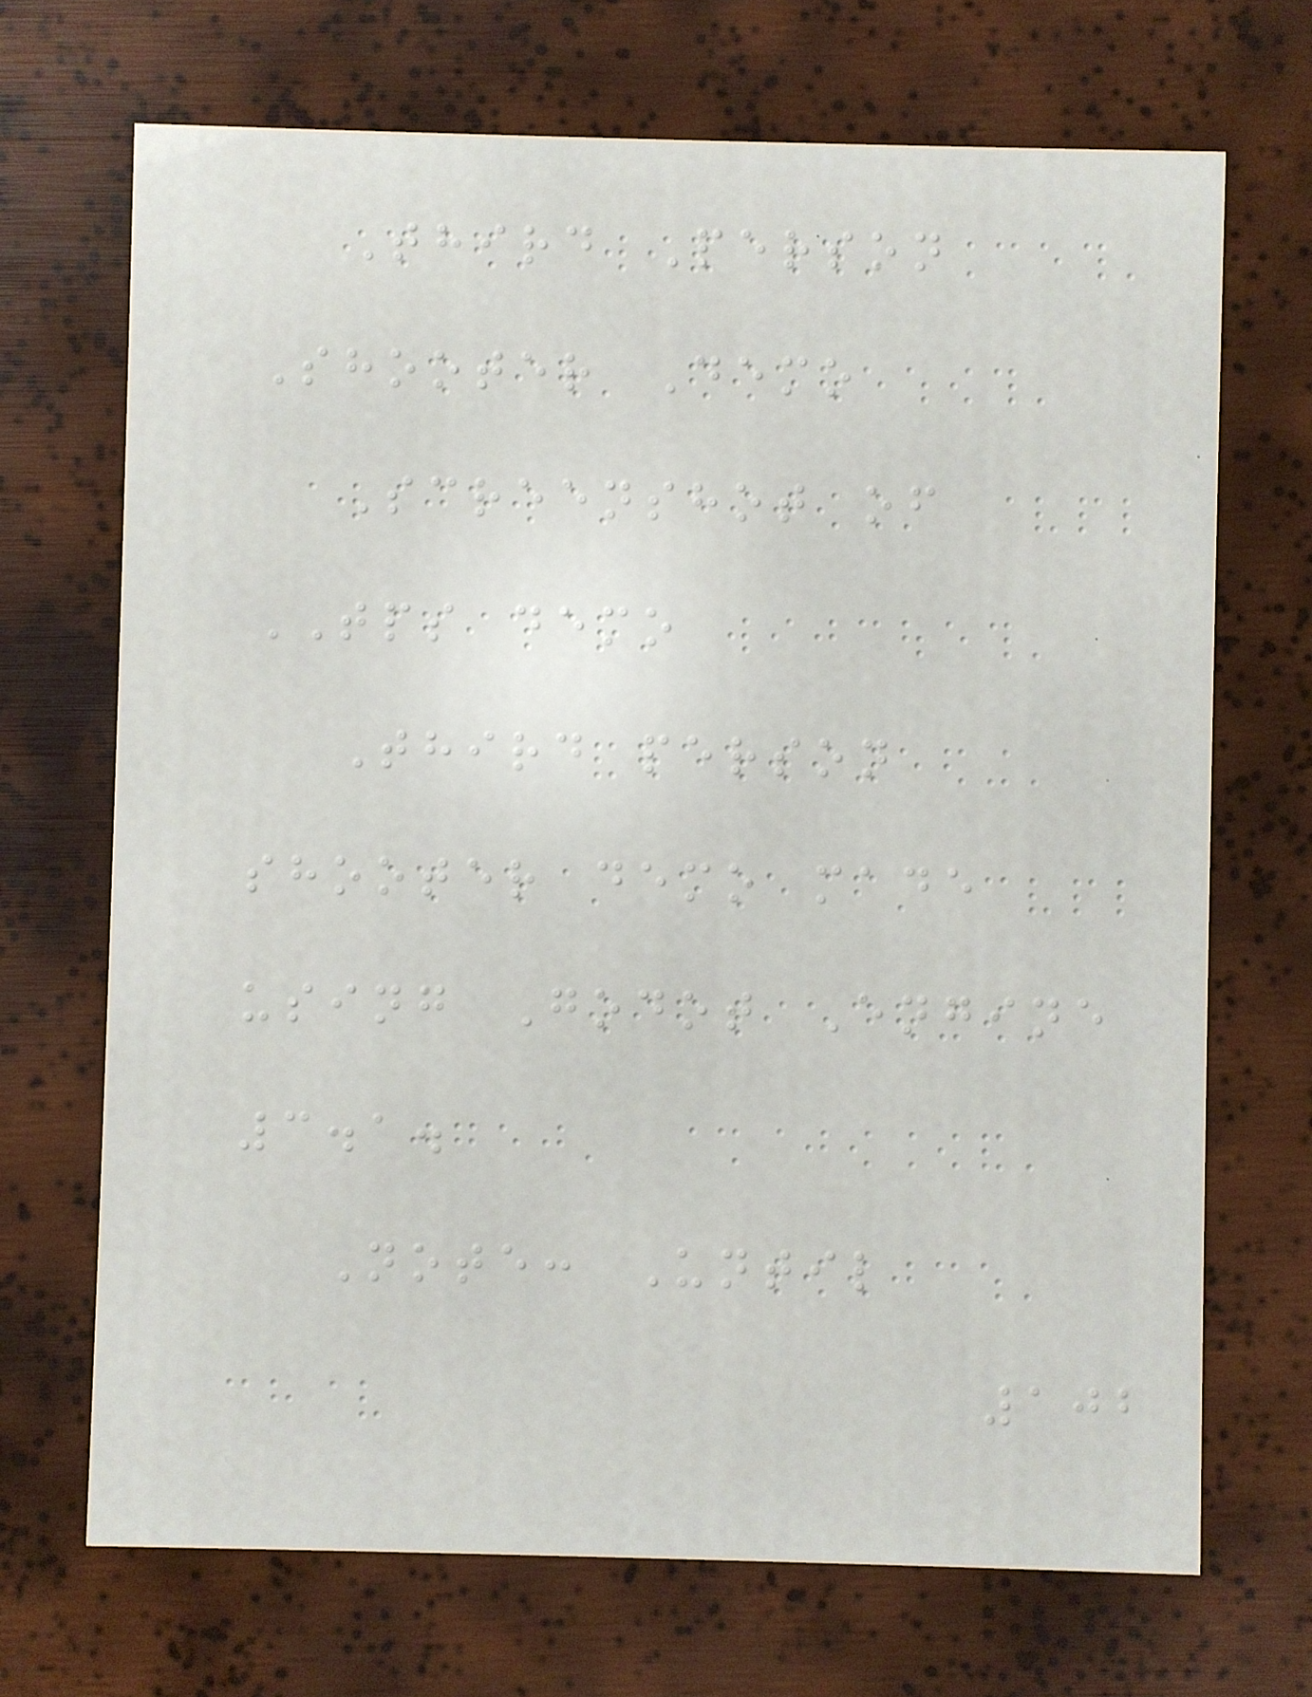Third Person
Shooter Demo
Screenshot of
TPS demo
Third person
shooter demo made
using Godot Engine
3.1.
Note: Until
102
